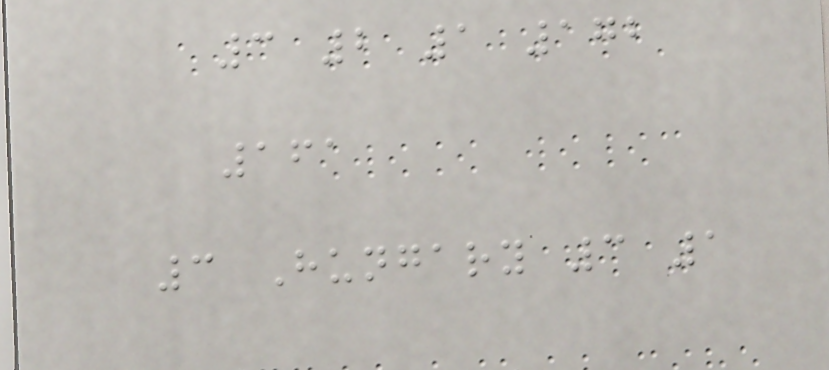3 2 1 172
161
3 Hungary 3 1
